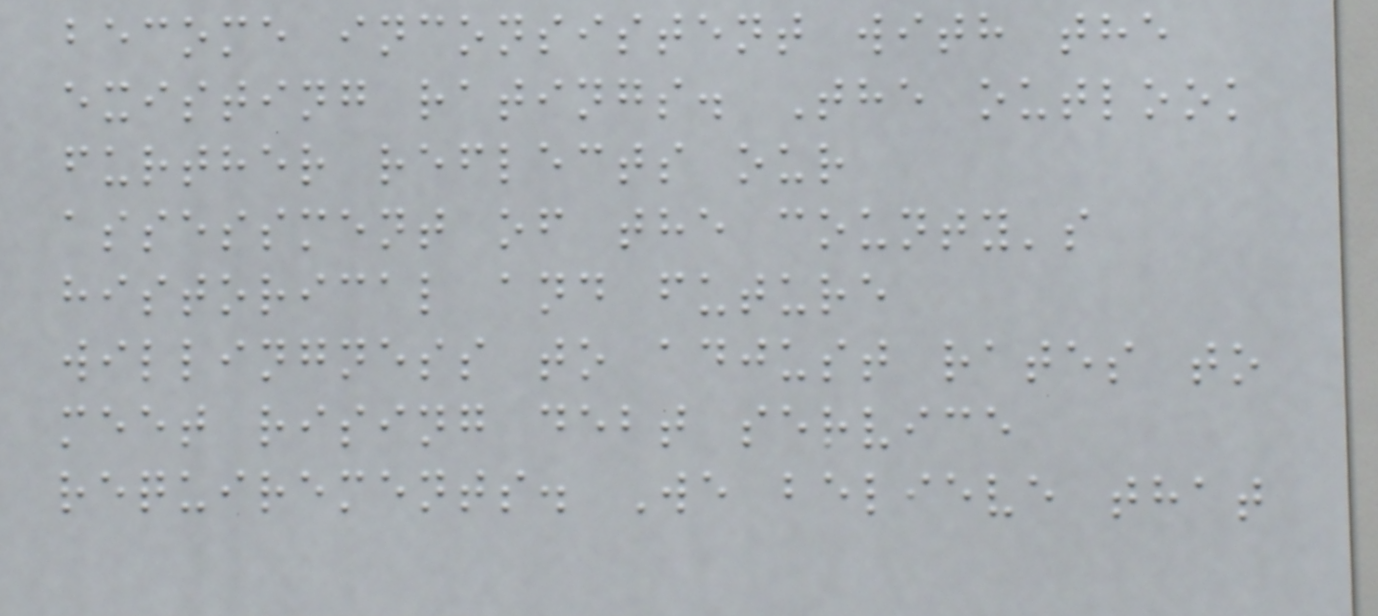become inconsistent with the
existing ratings. The outlook
further reflects our
assessment of the county's
historical and future
willingness to adjust rates to
meet rising debt service
requirements. We believe that
